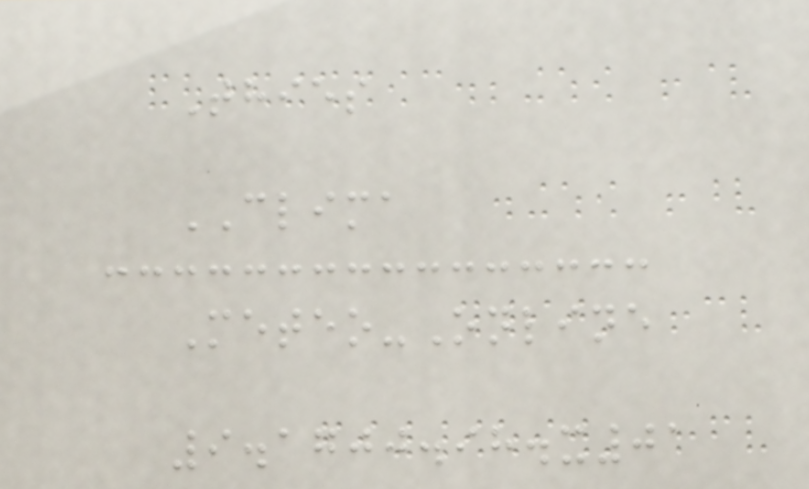Thies
CLIMA
Meteo-Online
9.1700.98.x01
